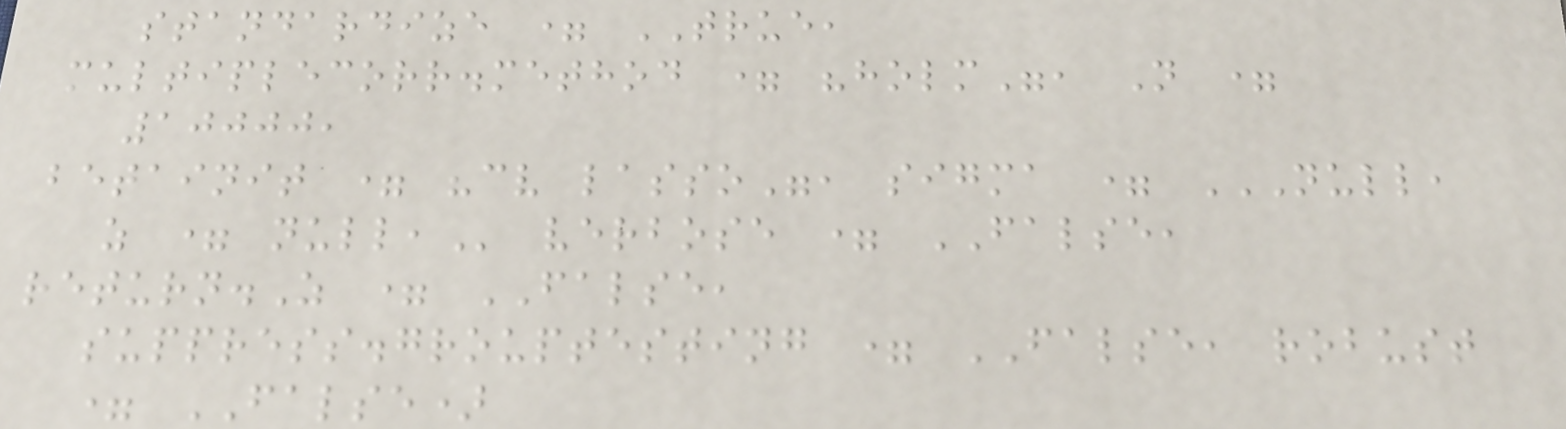standardize = TRUE,
multiplecorr.method = "holm", N =
10000,
betainit = "cv lasso", sigma = NULL,
Z = NULL, verbose = FALSE,
return.Z = FALSE,
suppress.grouptesting = FALSE, robust
= FALSE)
